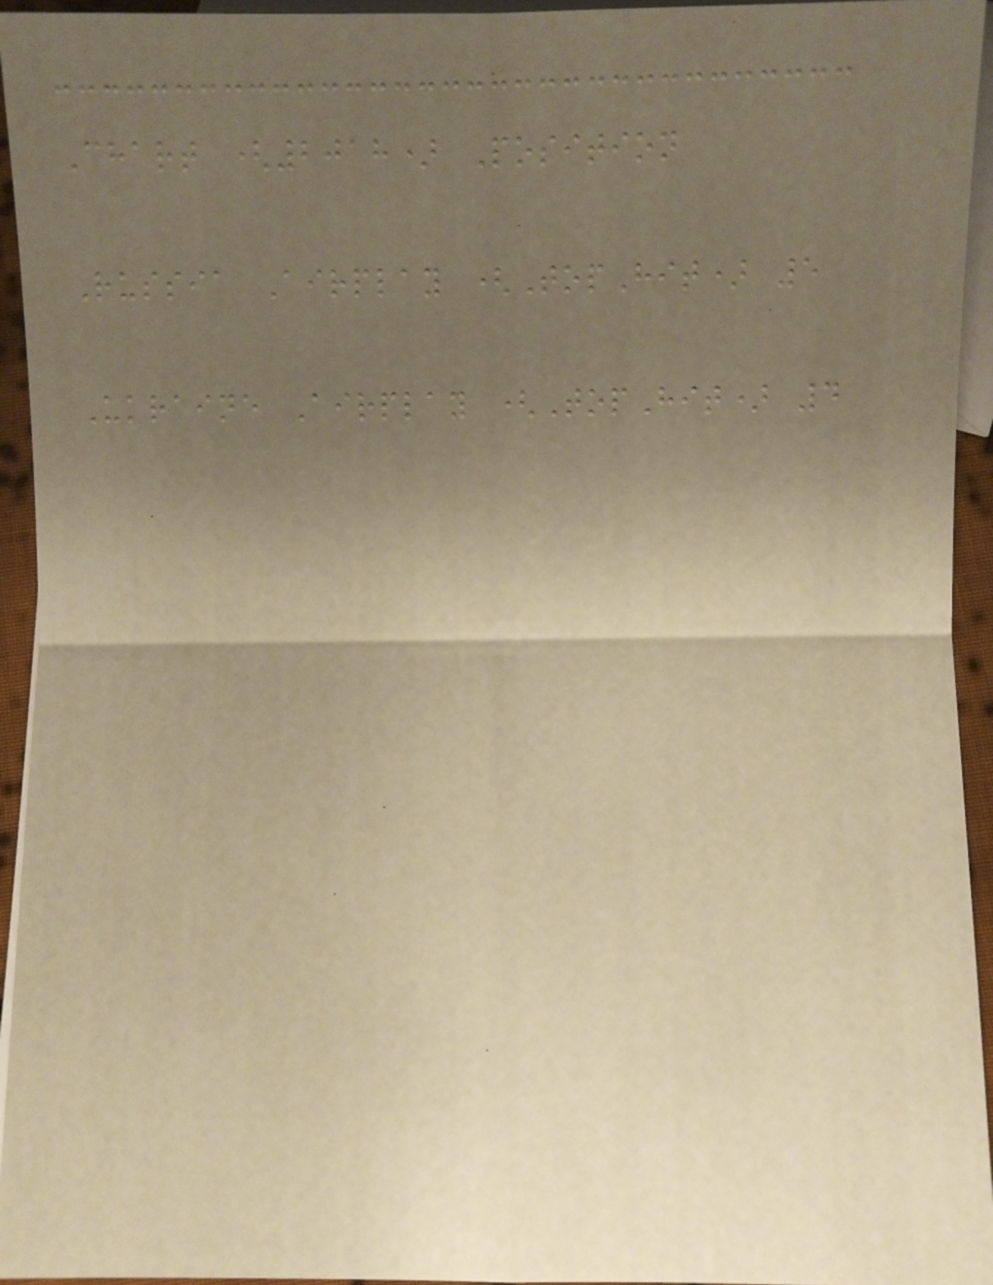Chart (2018) Position
Russia Airplay (TopHit) 5
Ukraine Airplay (TopHit) 4
